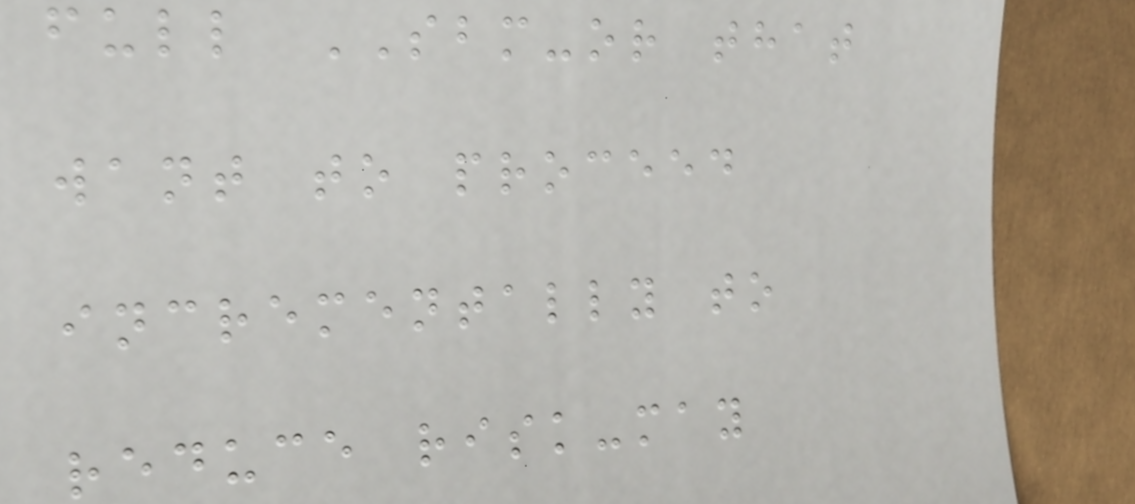full SBM-or that
want to proceed
incrementally to
reduce risk-may
